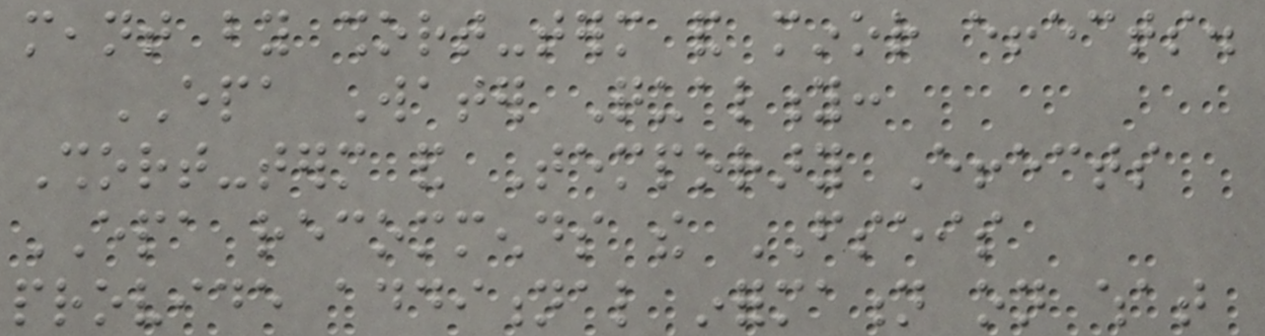meant by short-term and minor effects.
EPA Water Quality:
Short-term and Temporary Effects
EPA recommends the FSEIS
provide additional information on what
